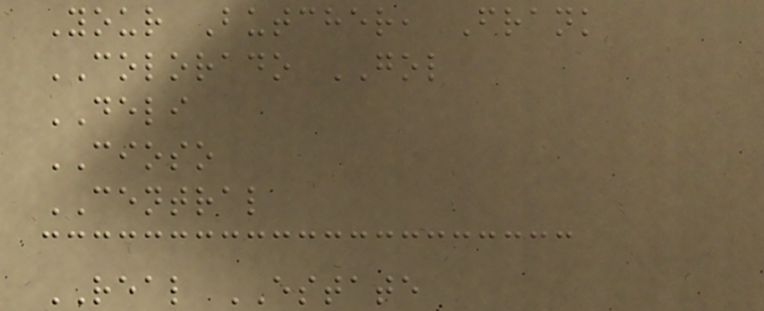Your Butcher, Frank
COLORADO GOL
DELI
CIOSO
CENTRAL
REAL ESTATE
